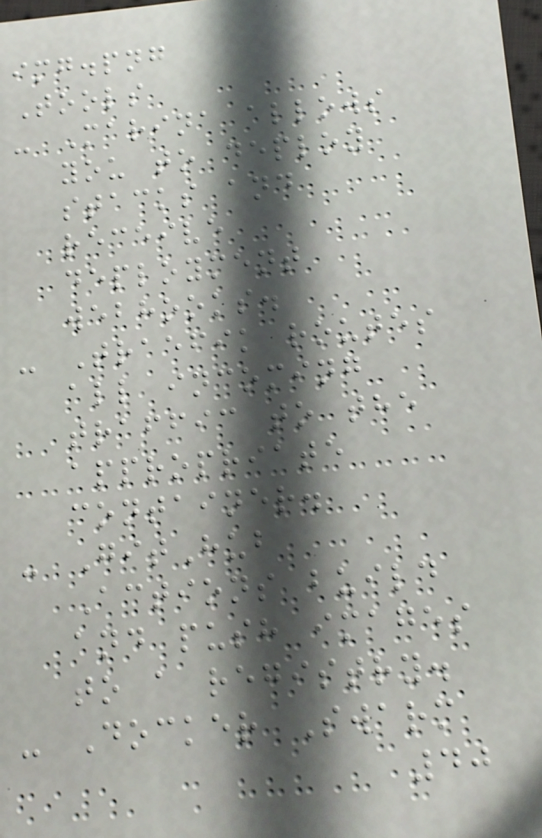img.png
Tools
- Marina allows
you to deploy
stacks and
receive
deployment
webhooks.
- Traefik routes
all incoming
traffic to the
appropriate
container.
- GitHub
Actions build
and push images
to a registry.
- Docker Swarm
40
